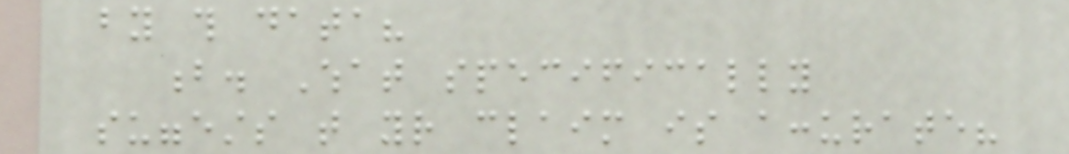by this data?
b. What specifically
suggests that your claim is accurate?
